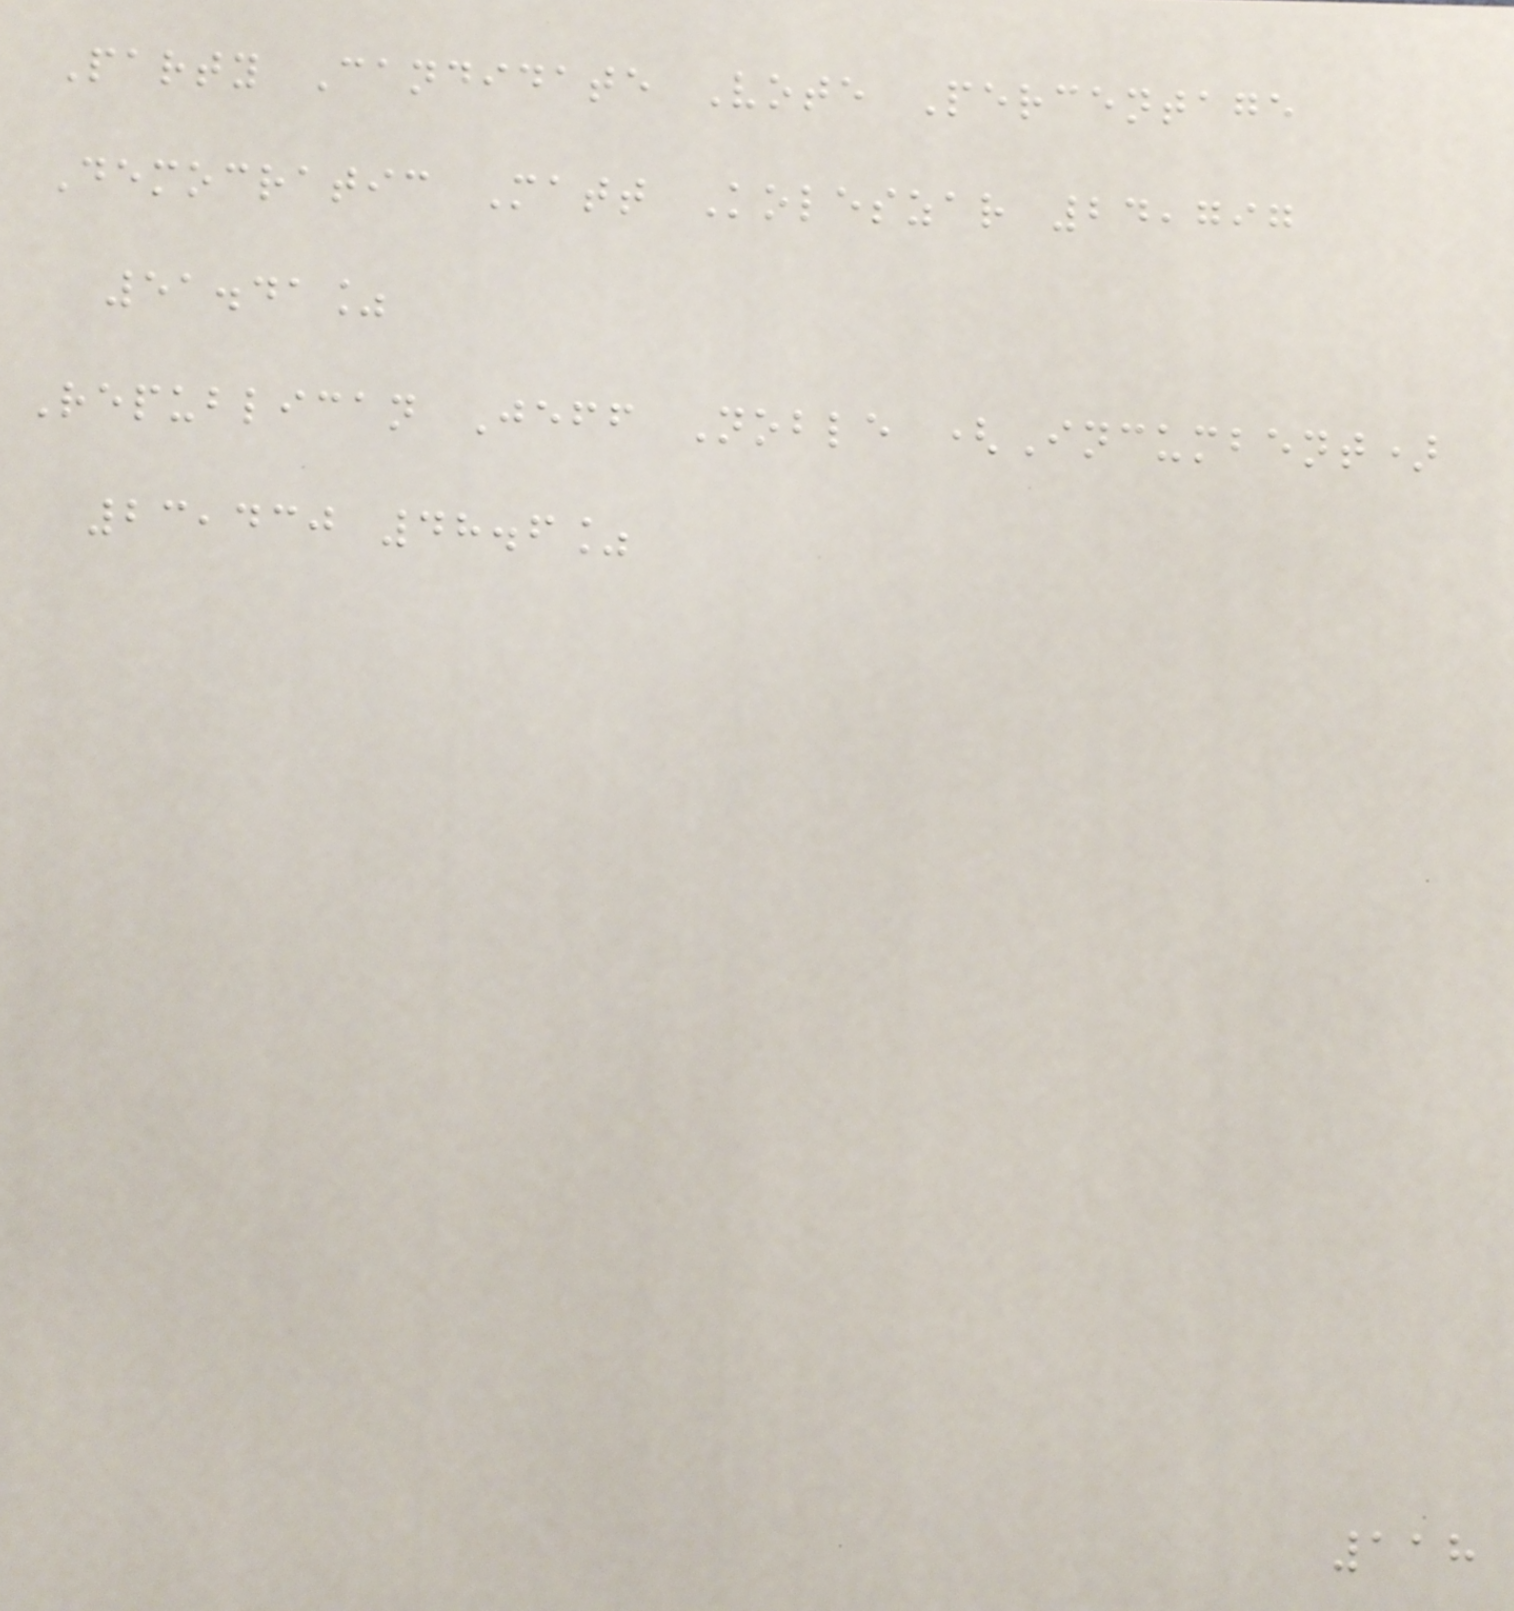Party Candidate Vote Percentage
Democratic Matt Koleszar 24,797
51.41%
Republican Jeff Noble (Incumbent)
23,430 48.6%
118
